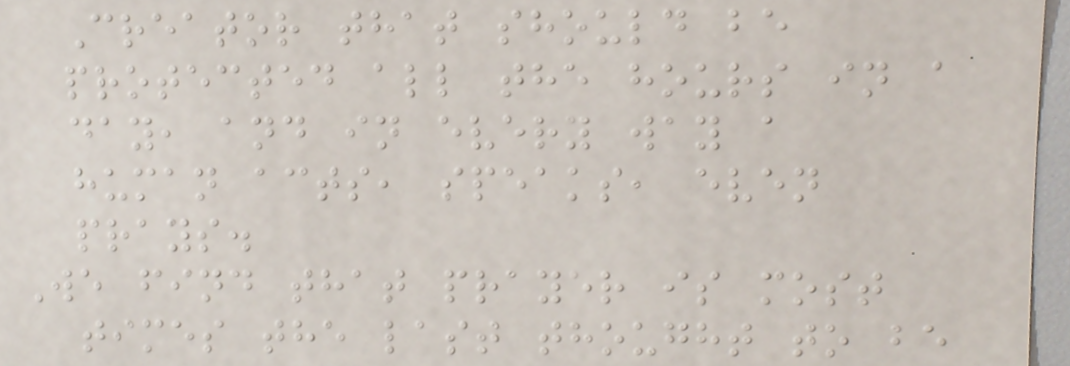Creator that should be
protected all the hours in a
day, and in every way a
human acts, speaks, even
prays.
We find that prayer is most
times the last thought to be
